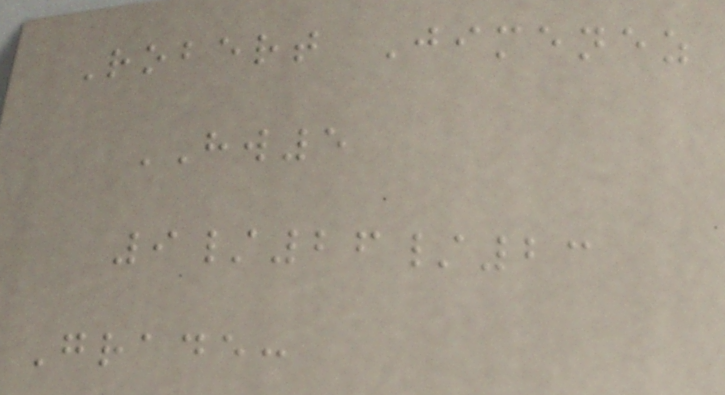Robert Jimenez
HW5
9/26/23
Grade:
